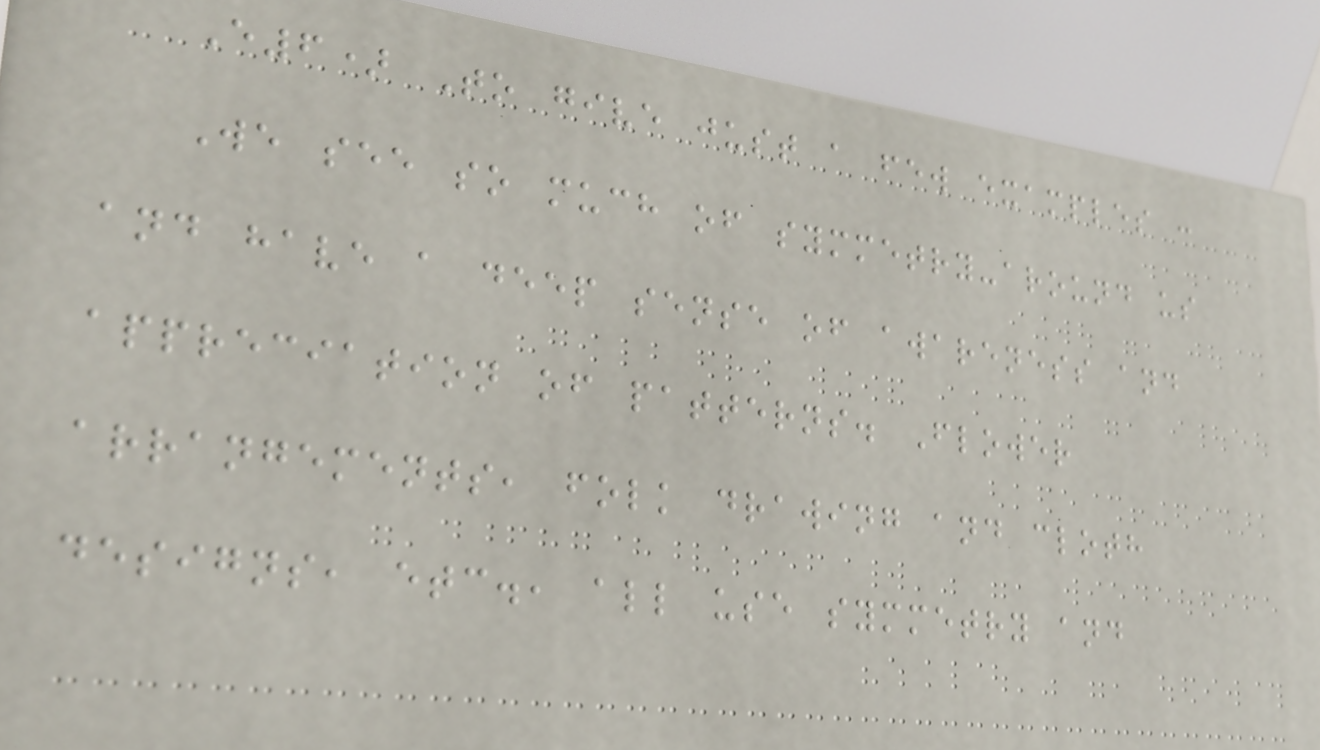E6) To give just a few examples :
We see so much of symmetry-around us
and have a deep sense of awareness and
appreciation of patterns. Flower
arrangements, folk drawing and cloth
designs, etc., all use symmetry and
